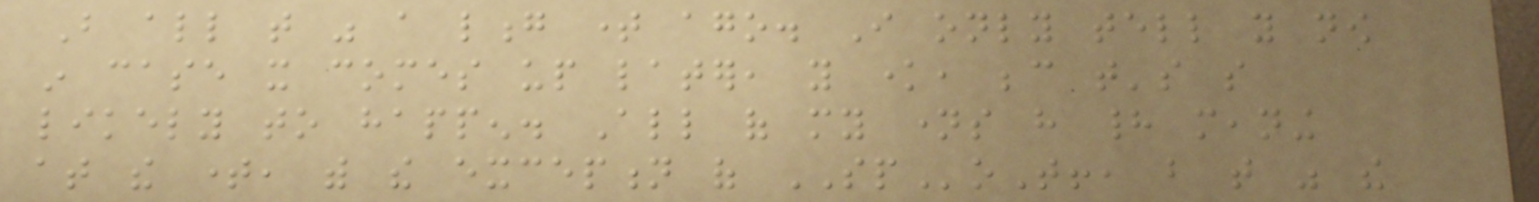But all that was a long time ago. I only tell you now
in case it comes up later, you know, because that's so
likely to happen. All of my names have had meaning
at the time, with the exception of SPoT!, but that was the
